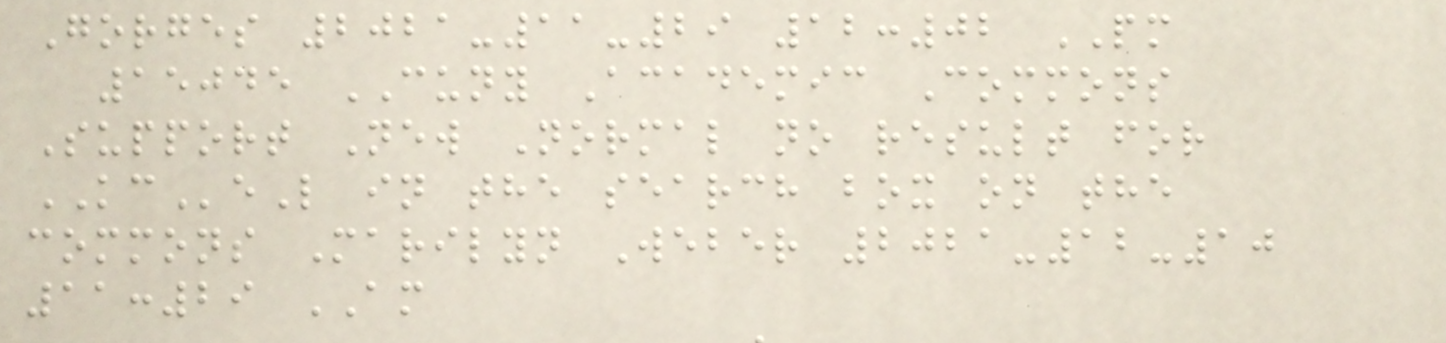Gorges 2021-11-29 12:02 PM
15045 CUNY Academic Commons
Support New Normal no result for
KCeL in the search box on the
commons Marilyn Weber 2021-12-10
11:29 AM
